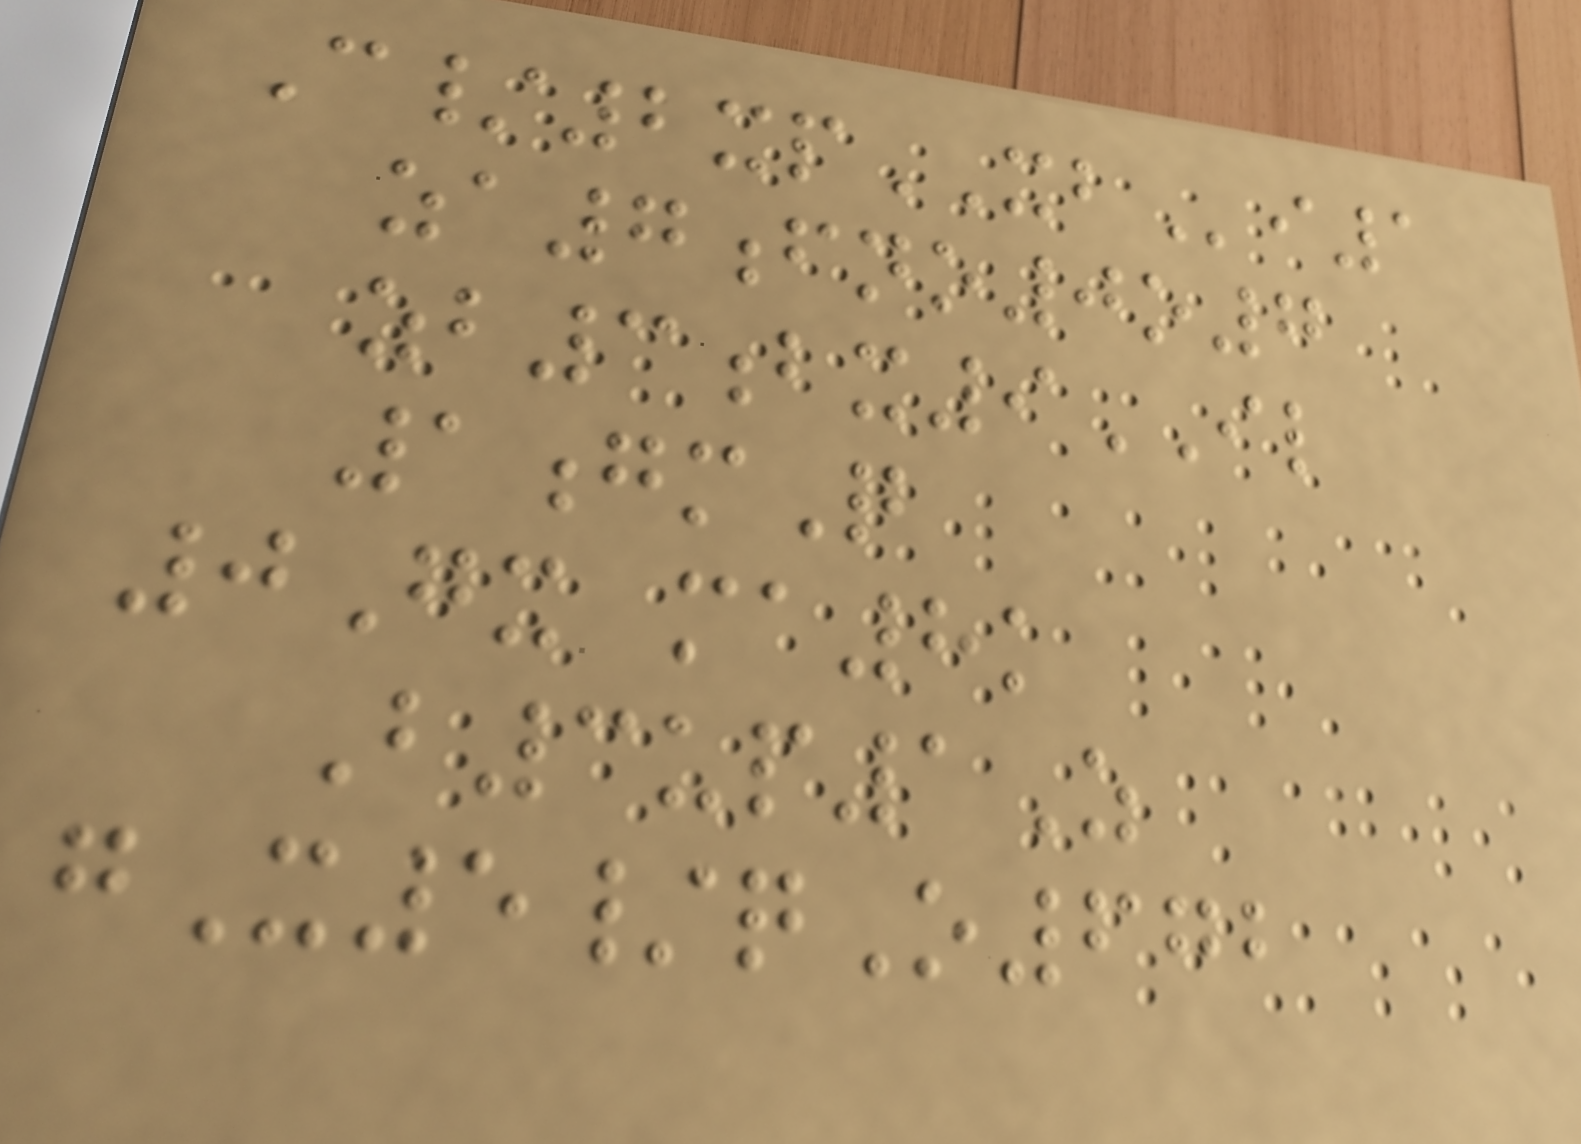C/2xpXBi1
za7fno0o7
zb3bx9IL
1gmQ
0Gx ma8k
B3up1Z
gX5/qO672
